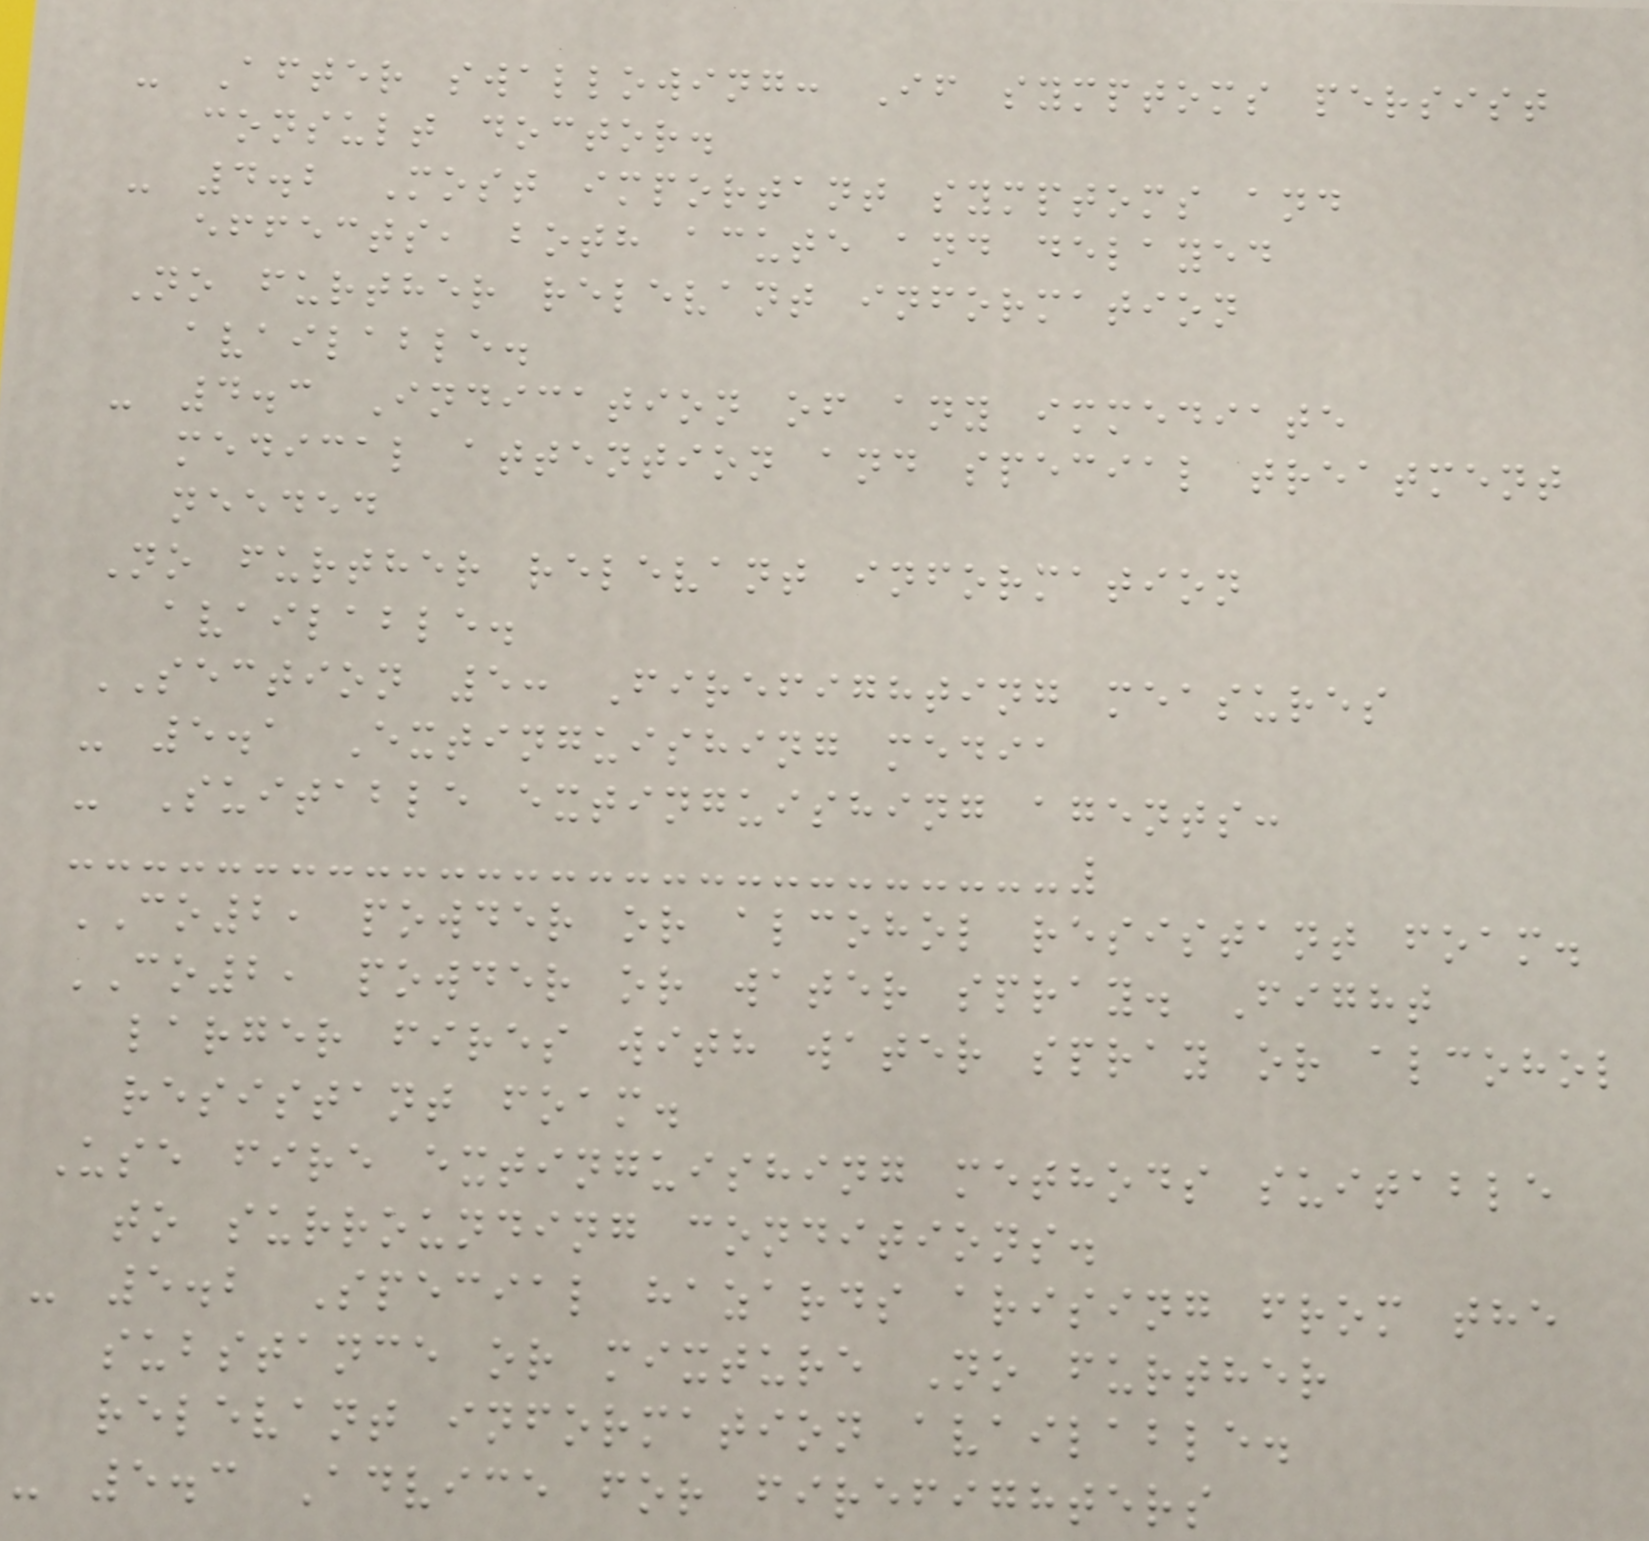- After swallowing: If symptoms persist
consult doctor.
- 4.2 Most important symptoms and
effects, both acute and delayed
No further relevant information
available.
- 4.3 Indication of any immediate
medical attention and special treatment
needed
No further relevant information
available.
SECTION 5: Firefighting measures
- 5.1 Extinguishing media
- Suitable extinguishing agents:
CO2, powder or alcohol resistant foam.
CO2, powder or water spray. Fight
larger fires with water spray or alcohol
resistant foam.
Use fire extinguishing methods suitable
to surrounding conditions.
- 5.2 Special hazards arising from the
substance or mixture No further
relevant information available.
- 5.3 Advice for firefighters
